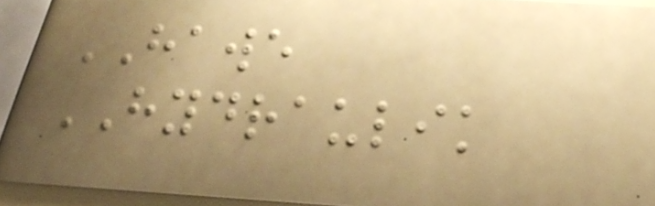HAWE
HYDRAULIK
